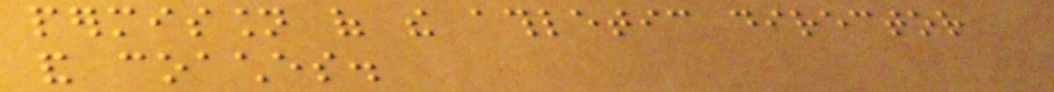permission of the athletic director
and coaches.
